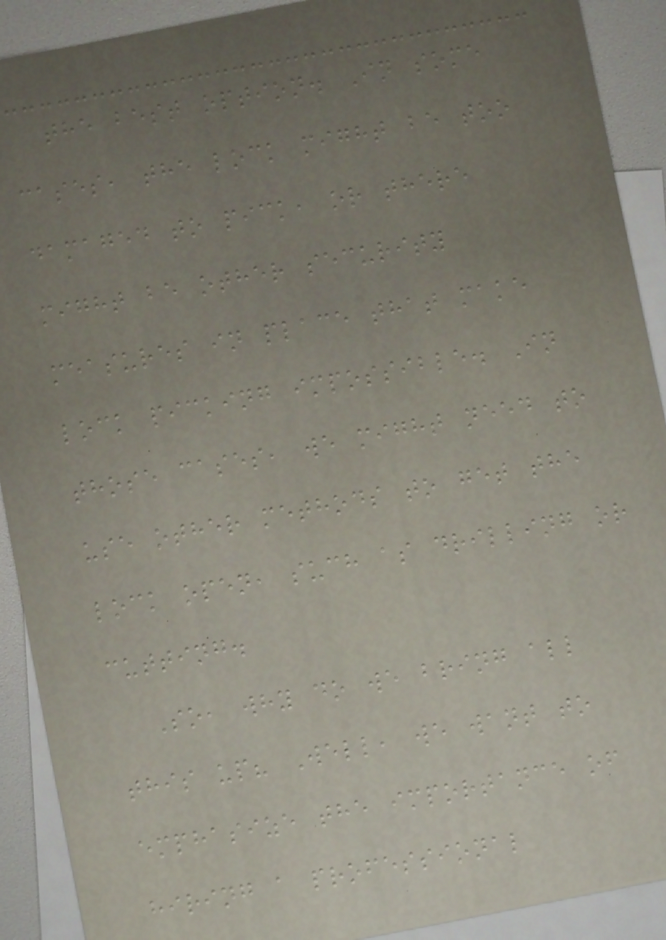the best option. In some
cases, the lock might be too
damaged to pick, or there
might be other security
measures in place that make
lock picking impossible. In
those cases, we might need to
use other methods to get the
lock open, such as drilling or
cutting.
So, why do we bring all
this up? Well, we want to
emphasize the importance of
hiring a professional
